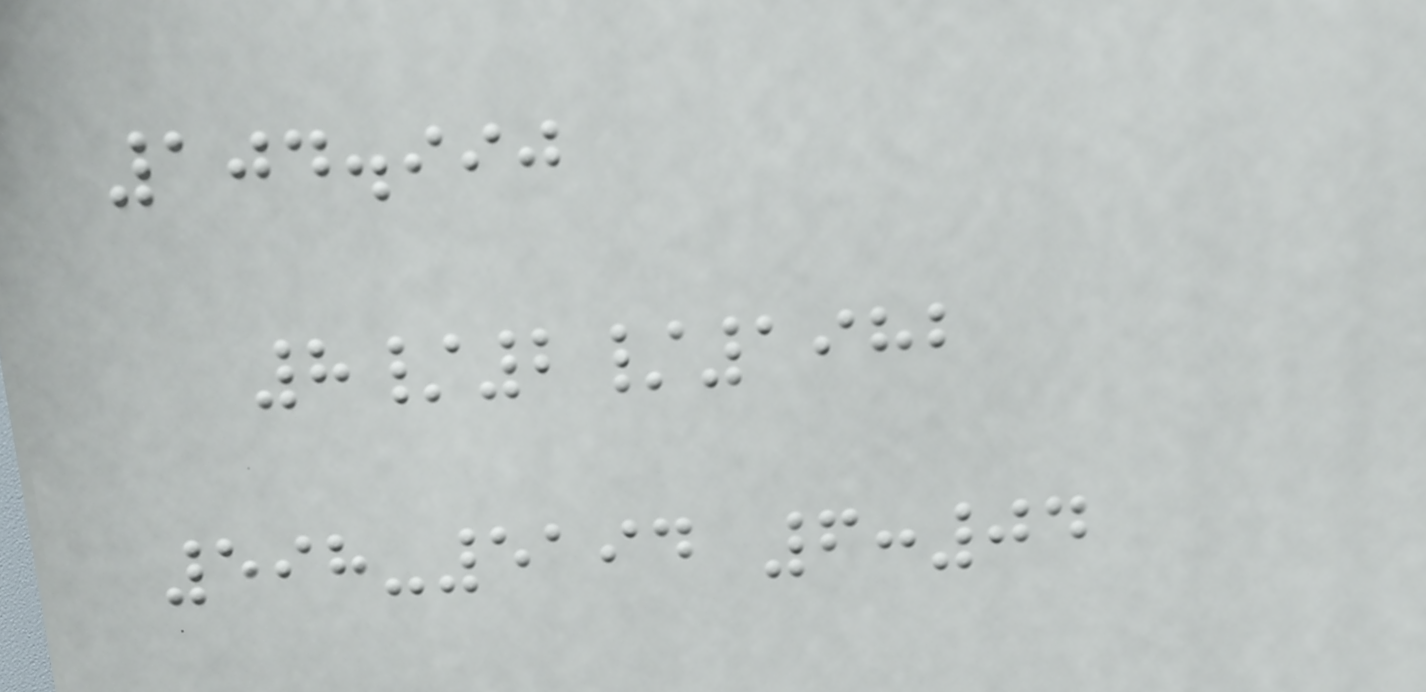104.990
8/2/1982
598-5194 6:04
